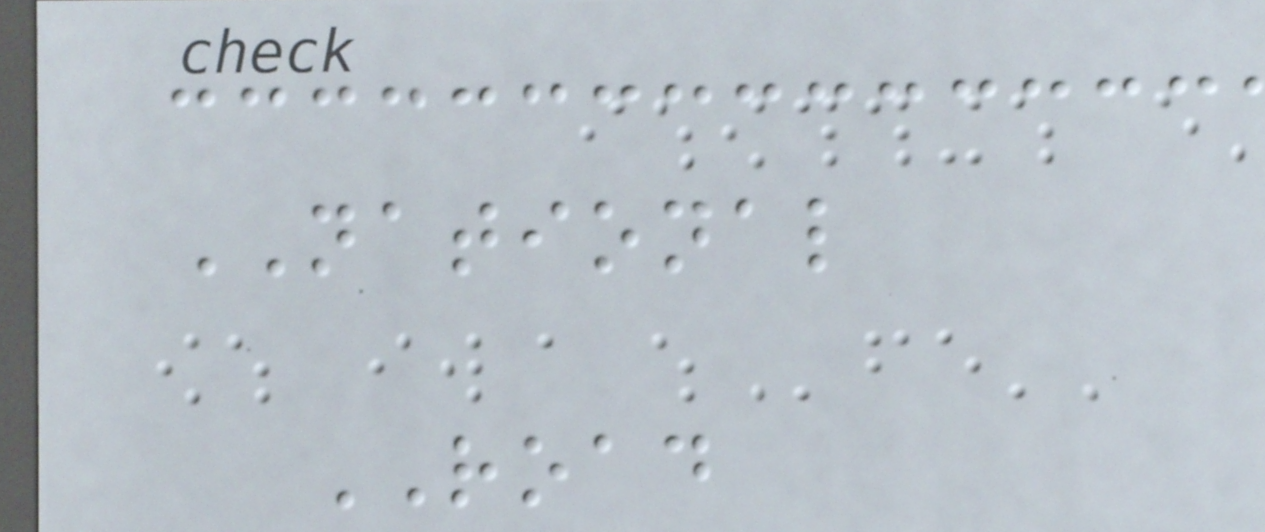NATIONAL
ROAD
